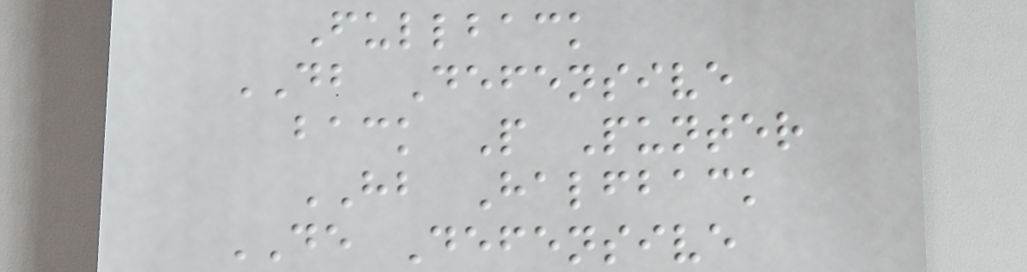Fullback
DB Defensive
back P Punter
HB Halfback
DE Defensive
